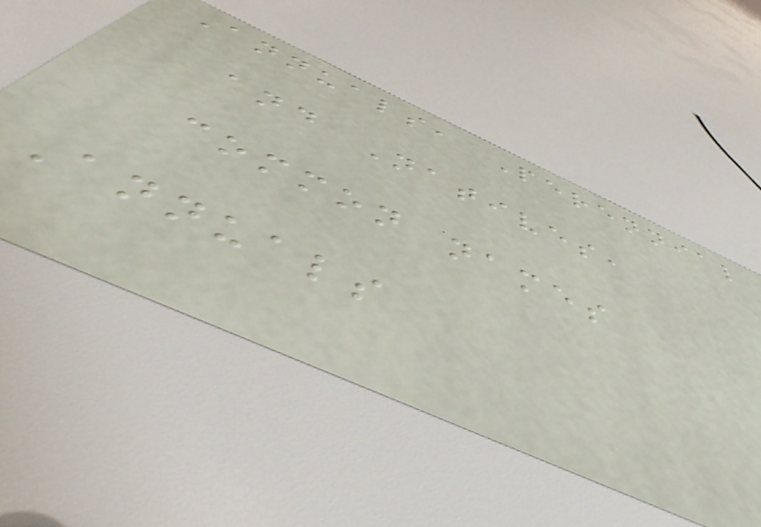Annuals, Perennial
and Natives,
common names
Annuals
